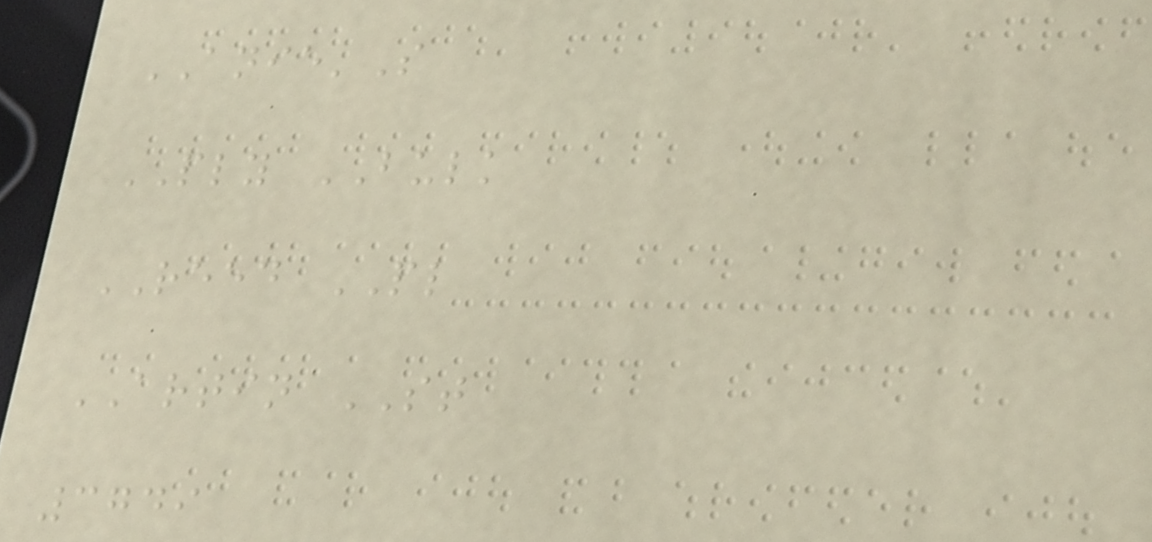ANIE'S
PLY BULK
REED PL
ARTIN ST
3749
